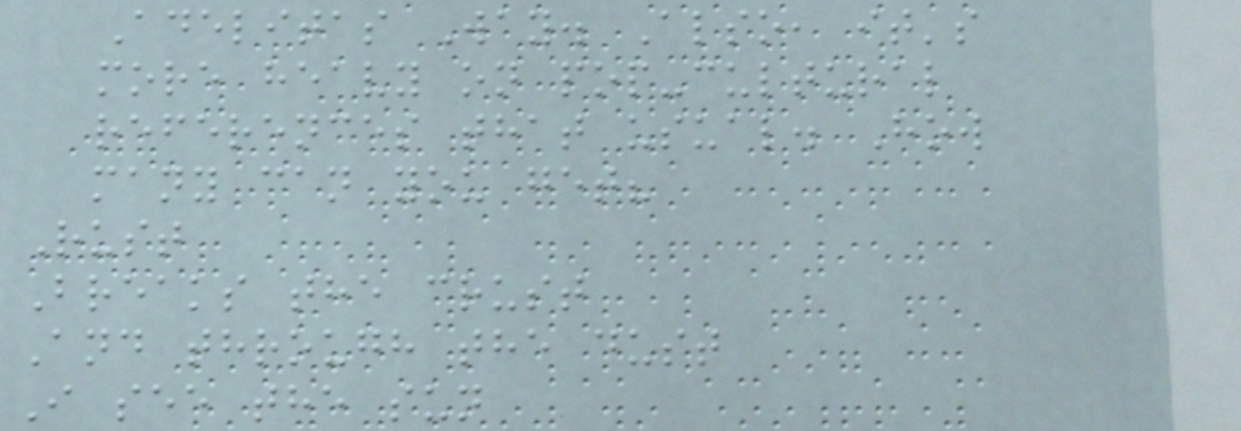Adelitas Way. Also, it's
more heavy on pop-cultural
references that usual. How
many can you get?
Rust
Breaks the crust
And through the dust
I see the sun
